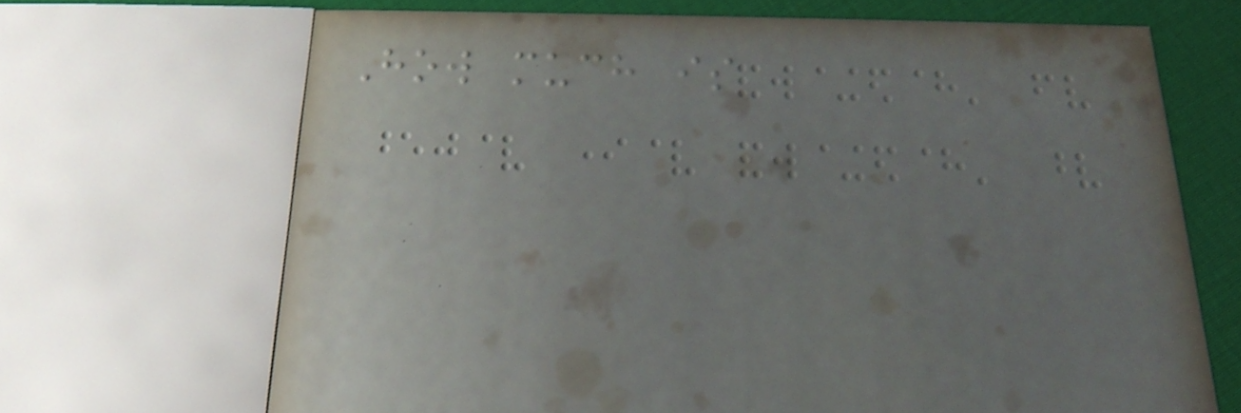How much is
